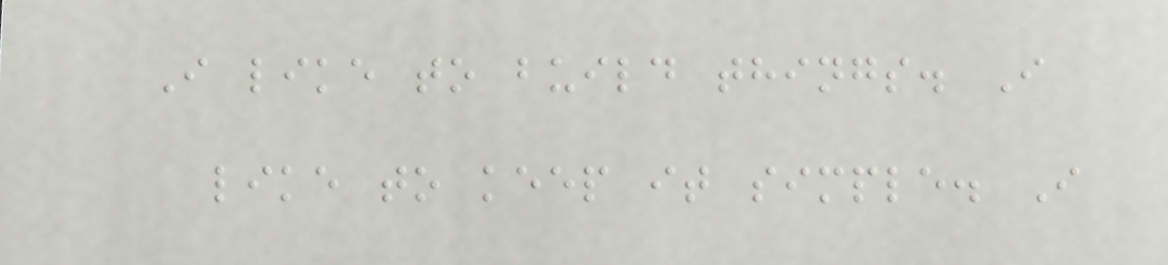I like to build things. I
like to keep it simple. I
